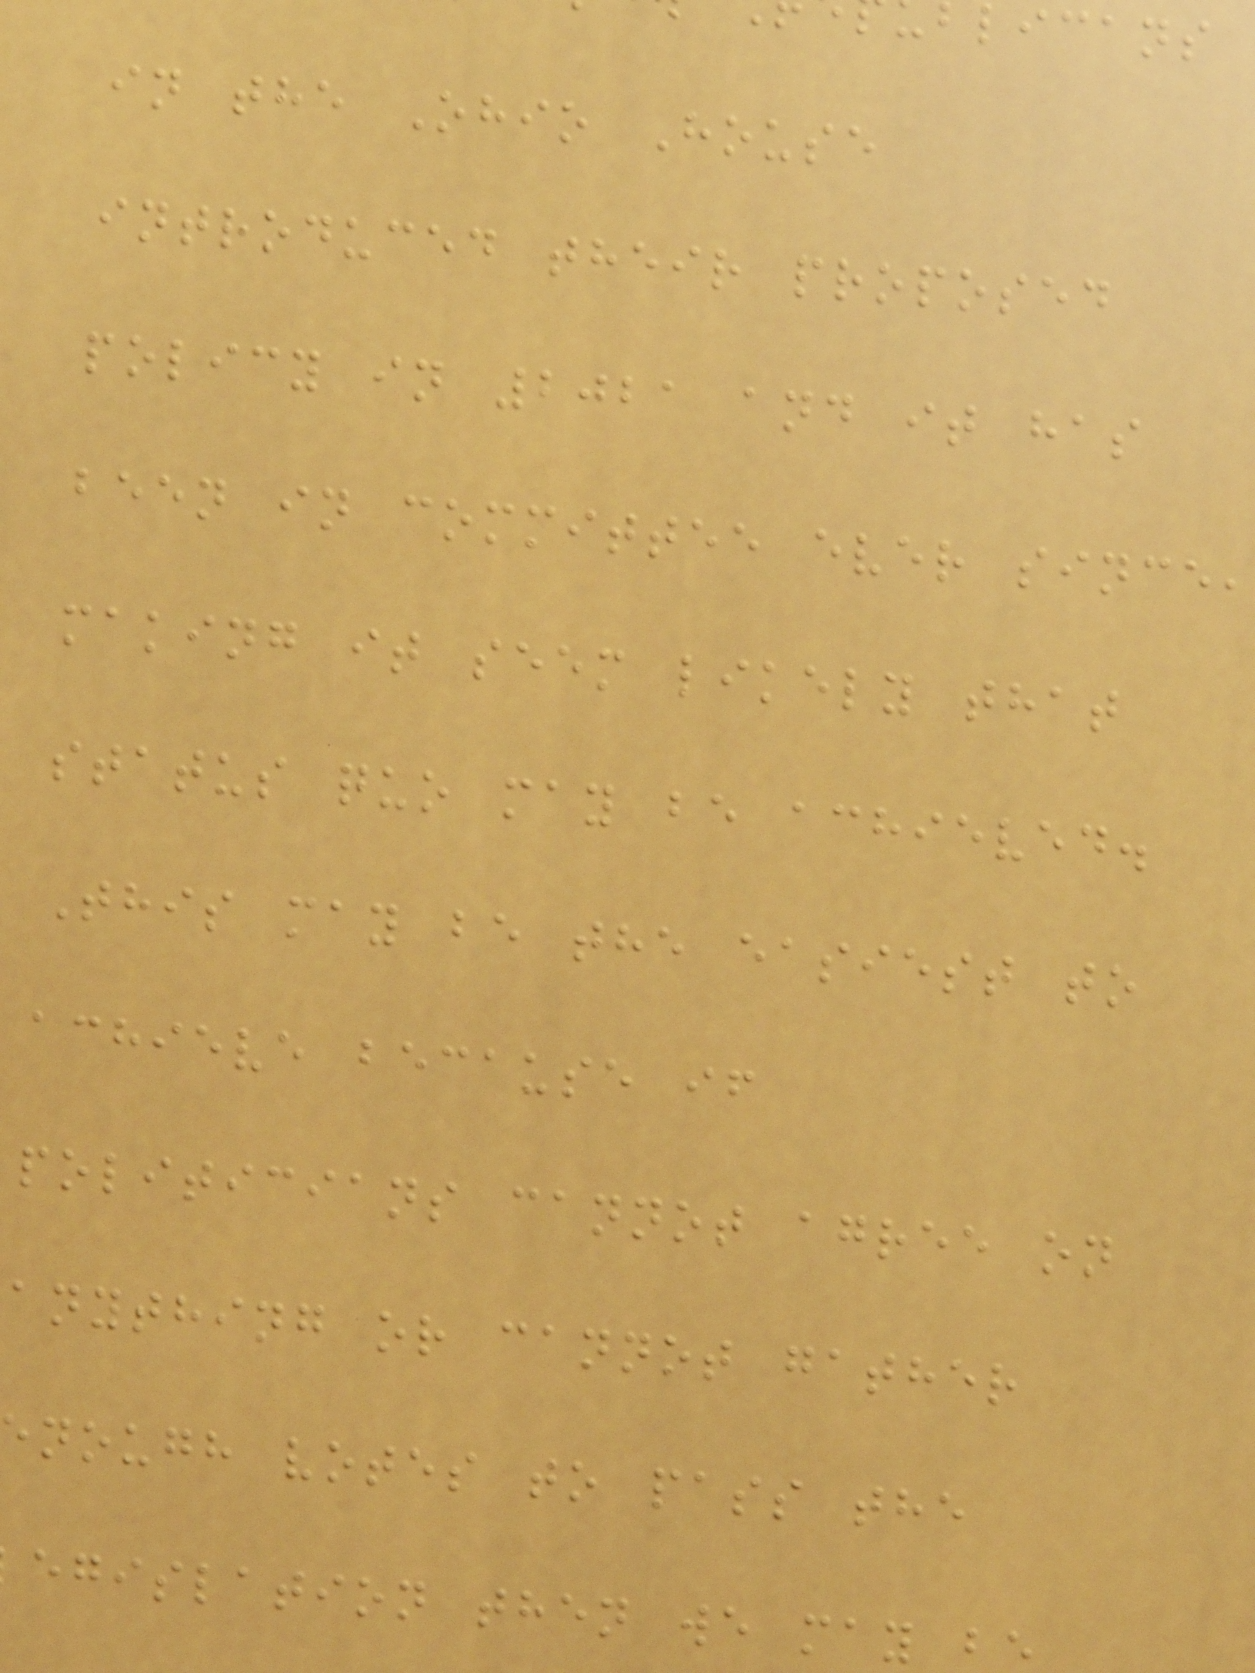in the Ohio House
introduced their proposed
policy in 2021 and it has
been in committee ever since,
making it seem likely that
status quo may be achieved.
This may be the easiest to
achieve because if
politicians cannot agree on
anything or cannot gather
nough votes to pass the
egislation then we may b
